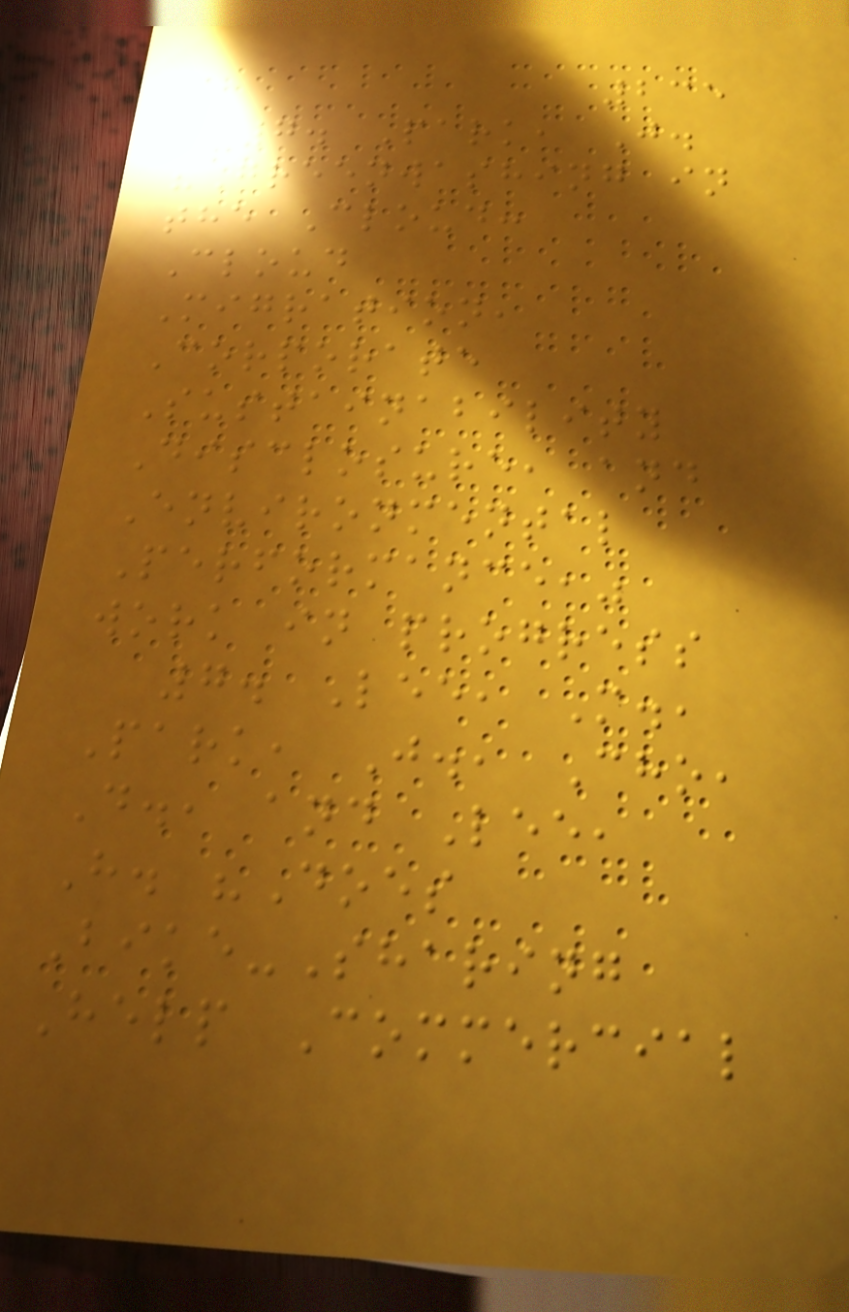235
7. Park, J.
"Greenwashing in
the Cloud:
Cloud
Migration,
Corporate
Sustainability
Disclosure, and
Environmental
Performance,"
work in progress
7. Lee, M.,
Park, J., Cho,
D., and Lee,
H. "Does
Bike-Sharing
Help Commercial
